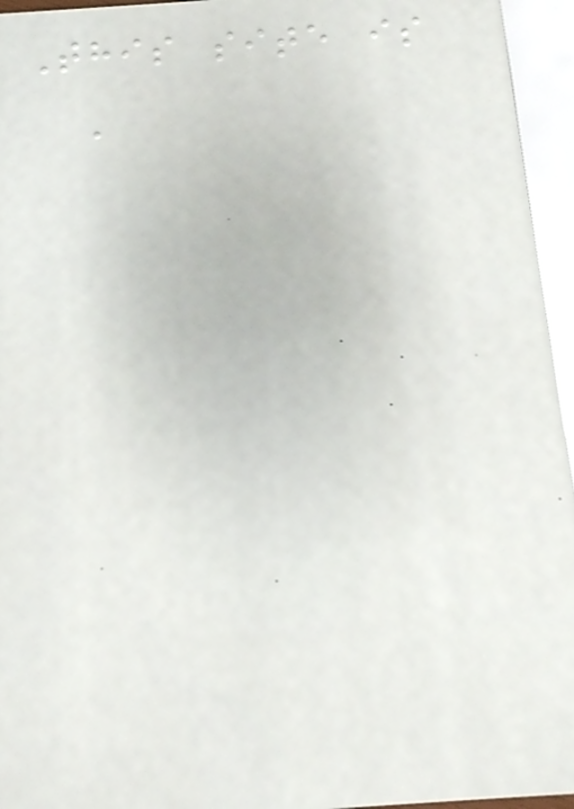This site is
a
